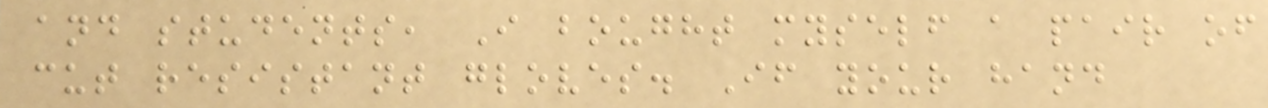and students, I bought myself a pair of
cut resistant gloves. If your hand
